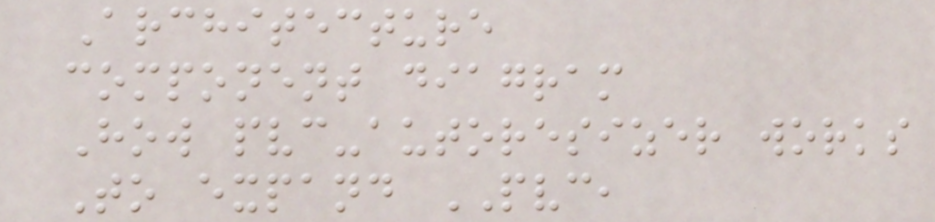Architecture
component diagram
How pvc-autoresizer works
To expand PVC,
